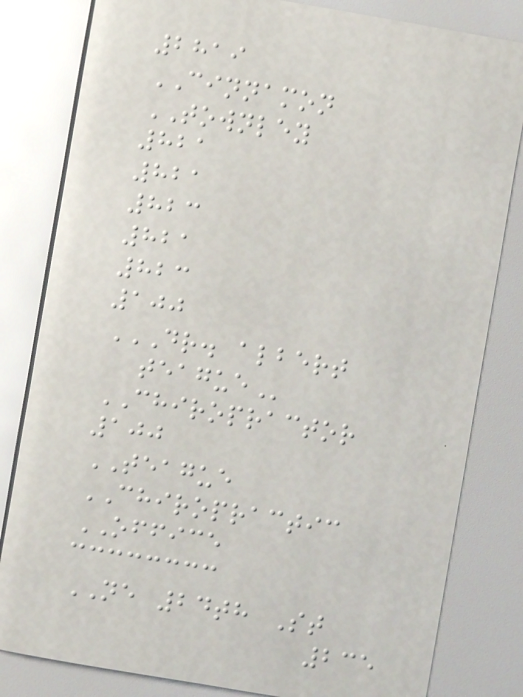2819
CINNAMON
TOWNLEY
821
821
823
821
823
100
DR. ALBERT
TEAGUE
CHIROPRACTOR
100
TEAGUE
CHIROPRACTIC
OFFICE
NE 24th St
235
